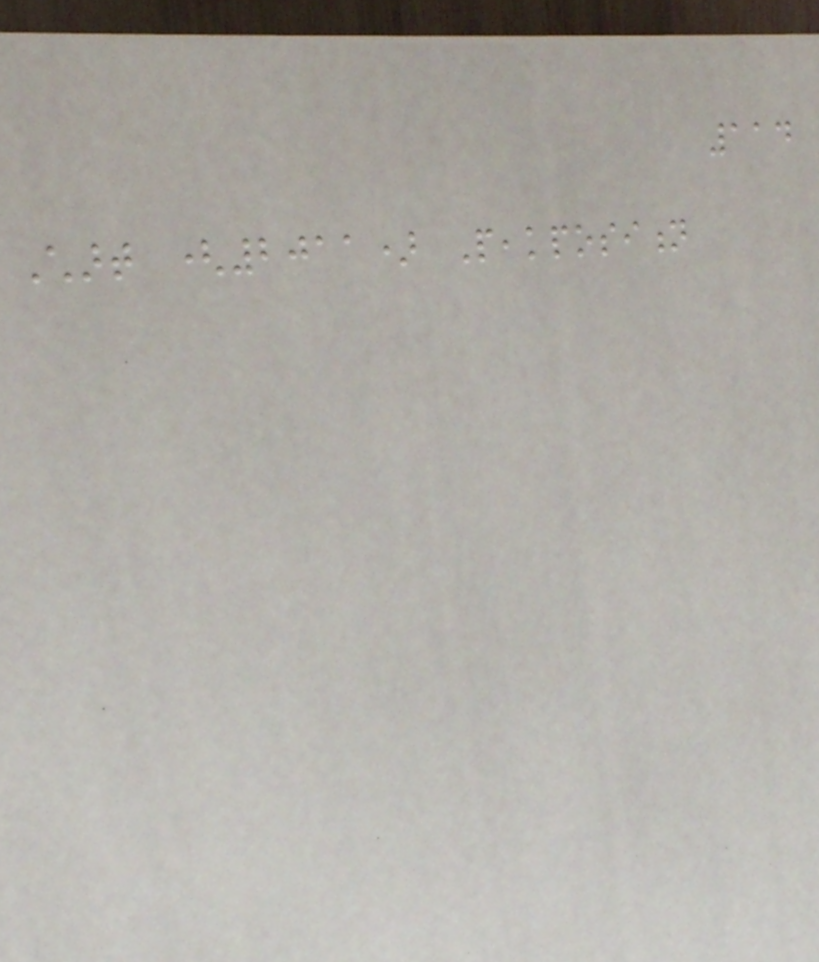114
Chart (2011) Peakposition
